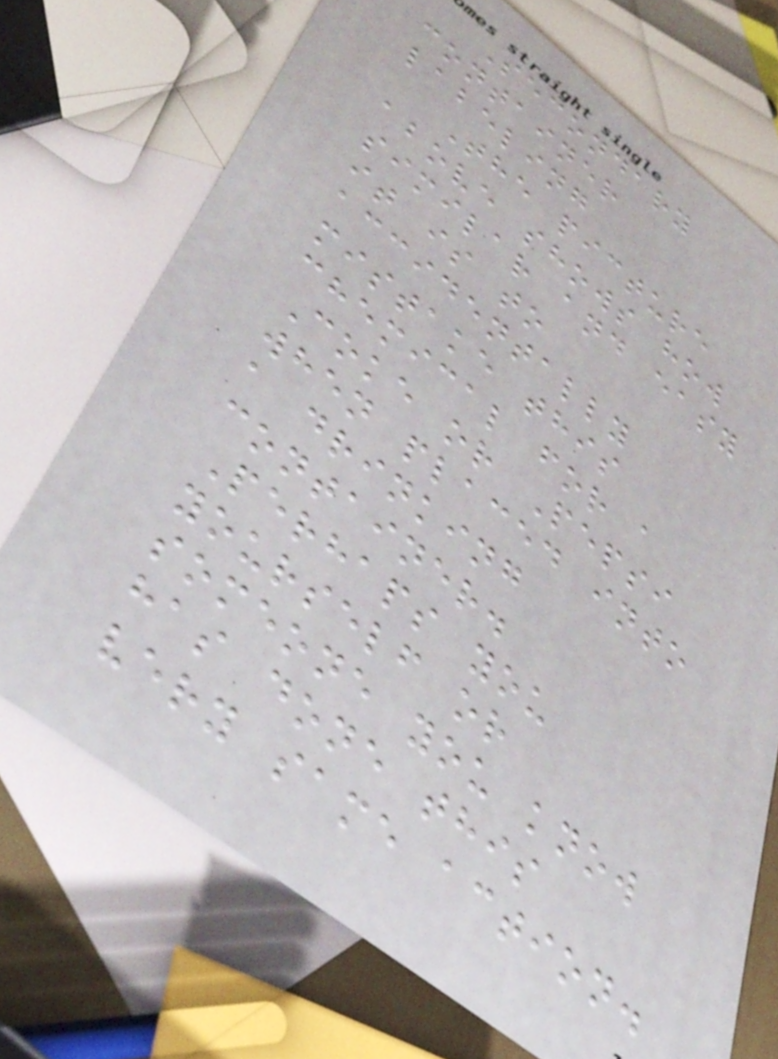Secondary
container
labeling
The picture
above shows how
similar and easy
it is to
accidentally
mistake this
chemical for a
Coke or Pepsi
when placed into
a drinking
container.
Perhaps you
yourself or
someone you know
has done this
very same action.
